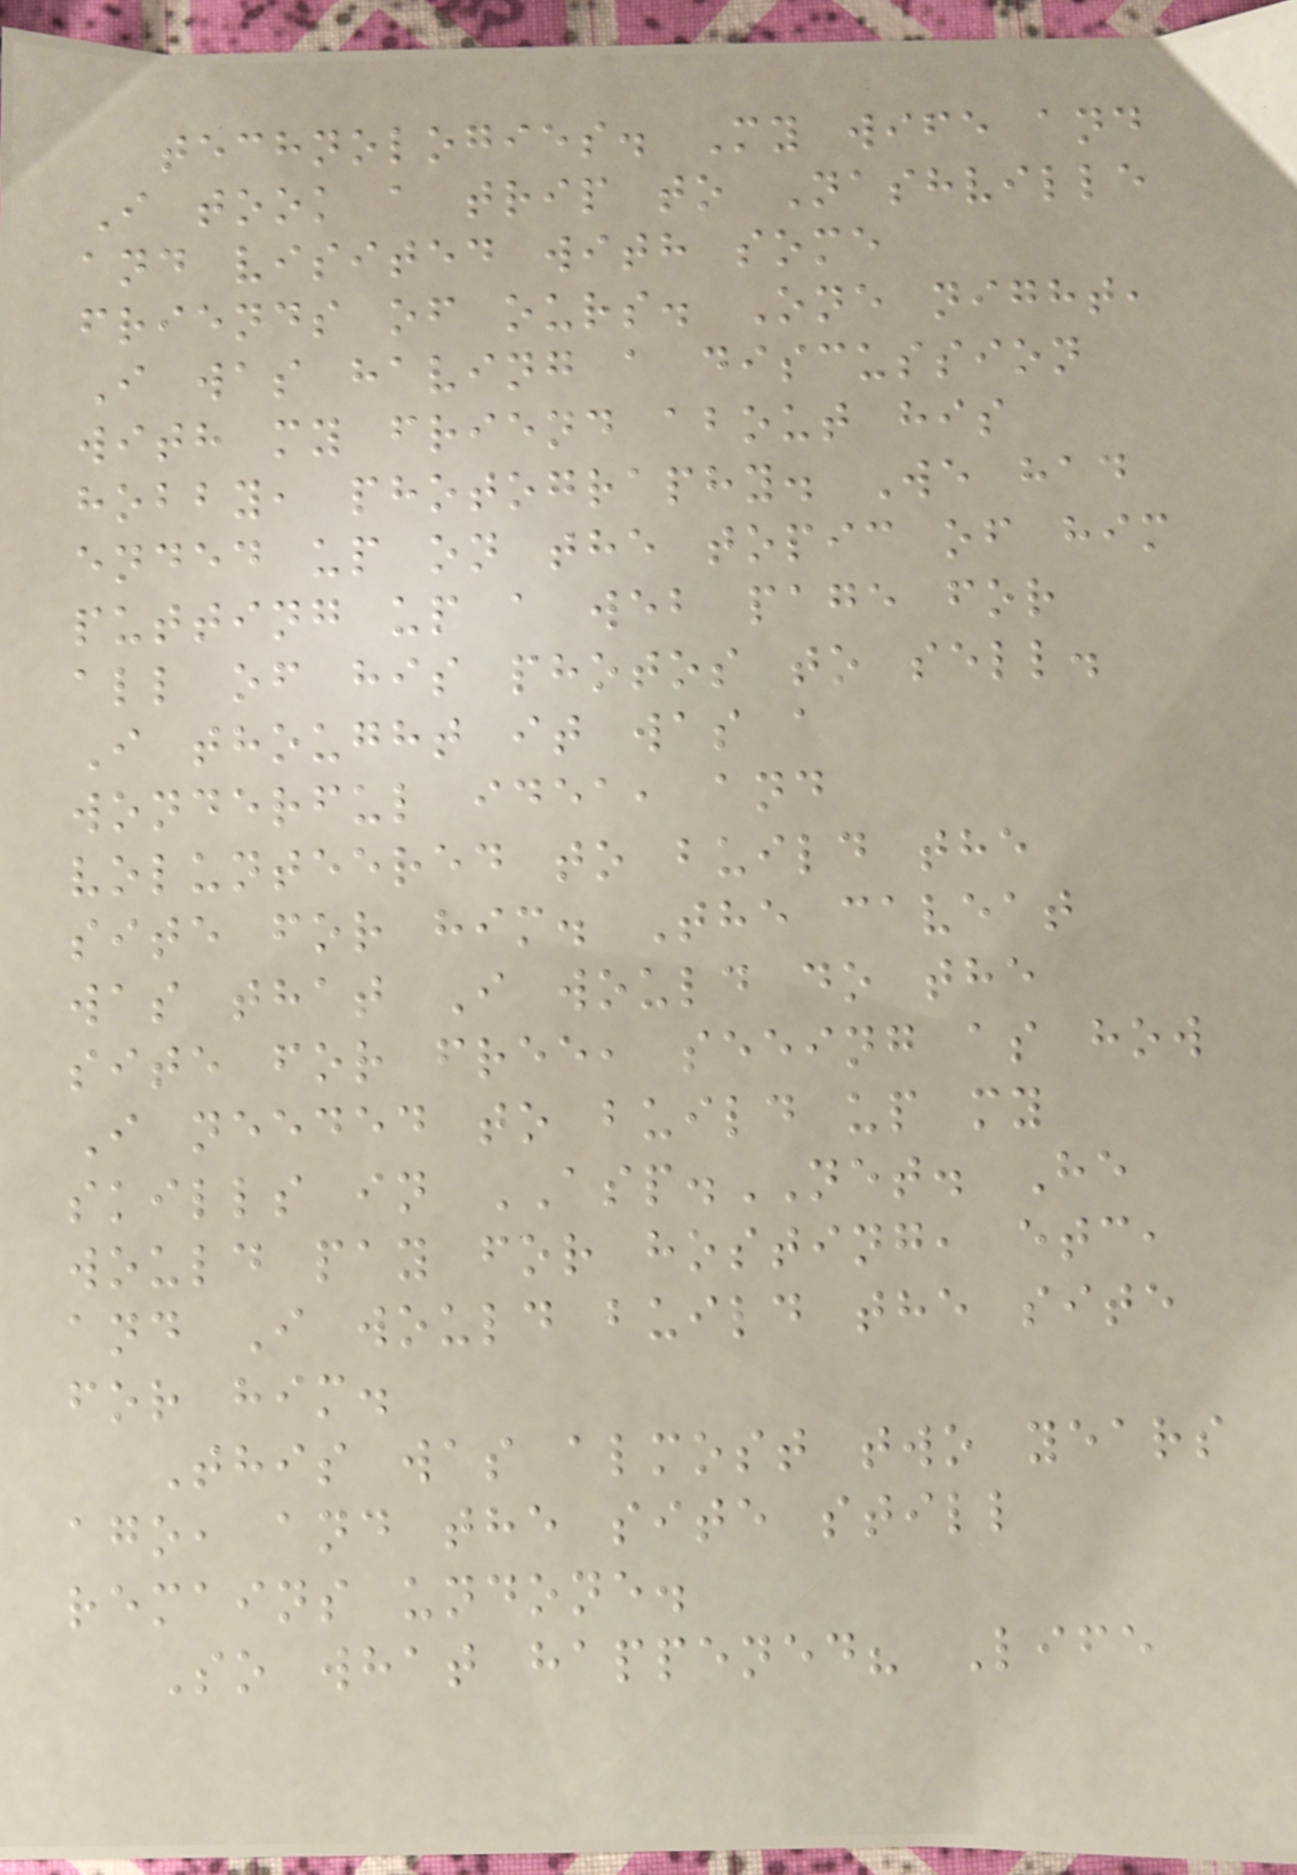technologies. My wife and
I took a trip to Nashville
and visited with some
friends of ours. One night,
I was having a discussion
with my friend about his
hobby, photography. We had
ended up on the topic of him
putting up a web page for
all of his photos to sell.
I thought it was a
wonderful idea, and
volunteered to build the
site for him. The caveat
was that I would do the
site for free, seeing as how
I needed to build up my
skills in ASP.NET. He
would pay for hosting, etc,
and I would build the site
for him.
This was almost two years
ago, and the site still
remains undone.
So what happened? Life
